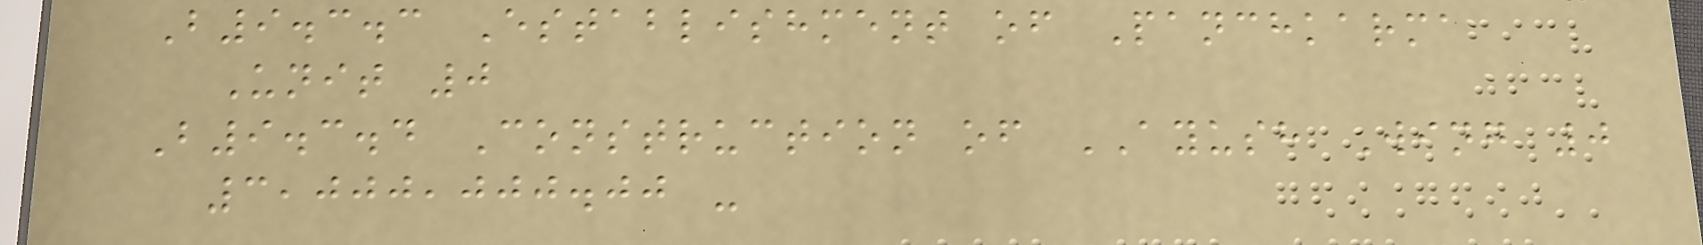B9.3.3 Establishment of Panchkarma
Unit 0
B9.3.4 Construction of AYUSH Wing 0
3,000,000.00 -
